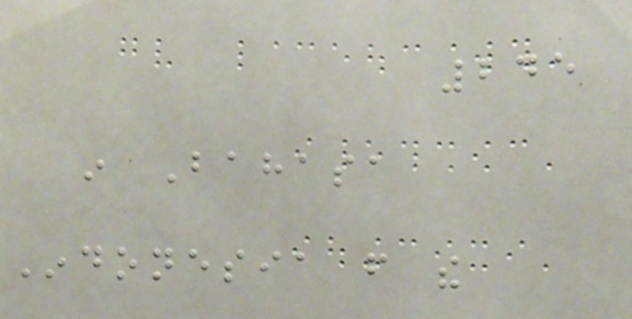245
in Bahasa
Indonesia from the
